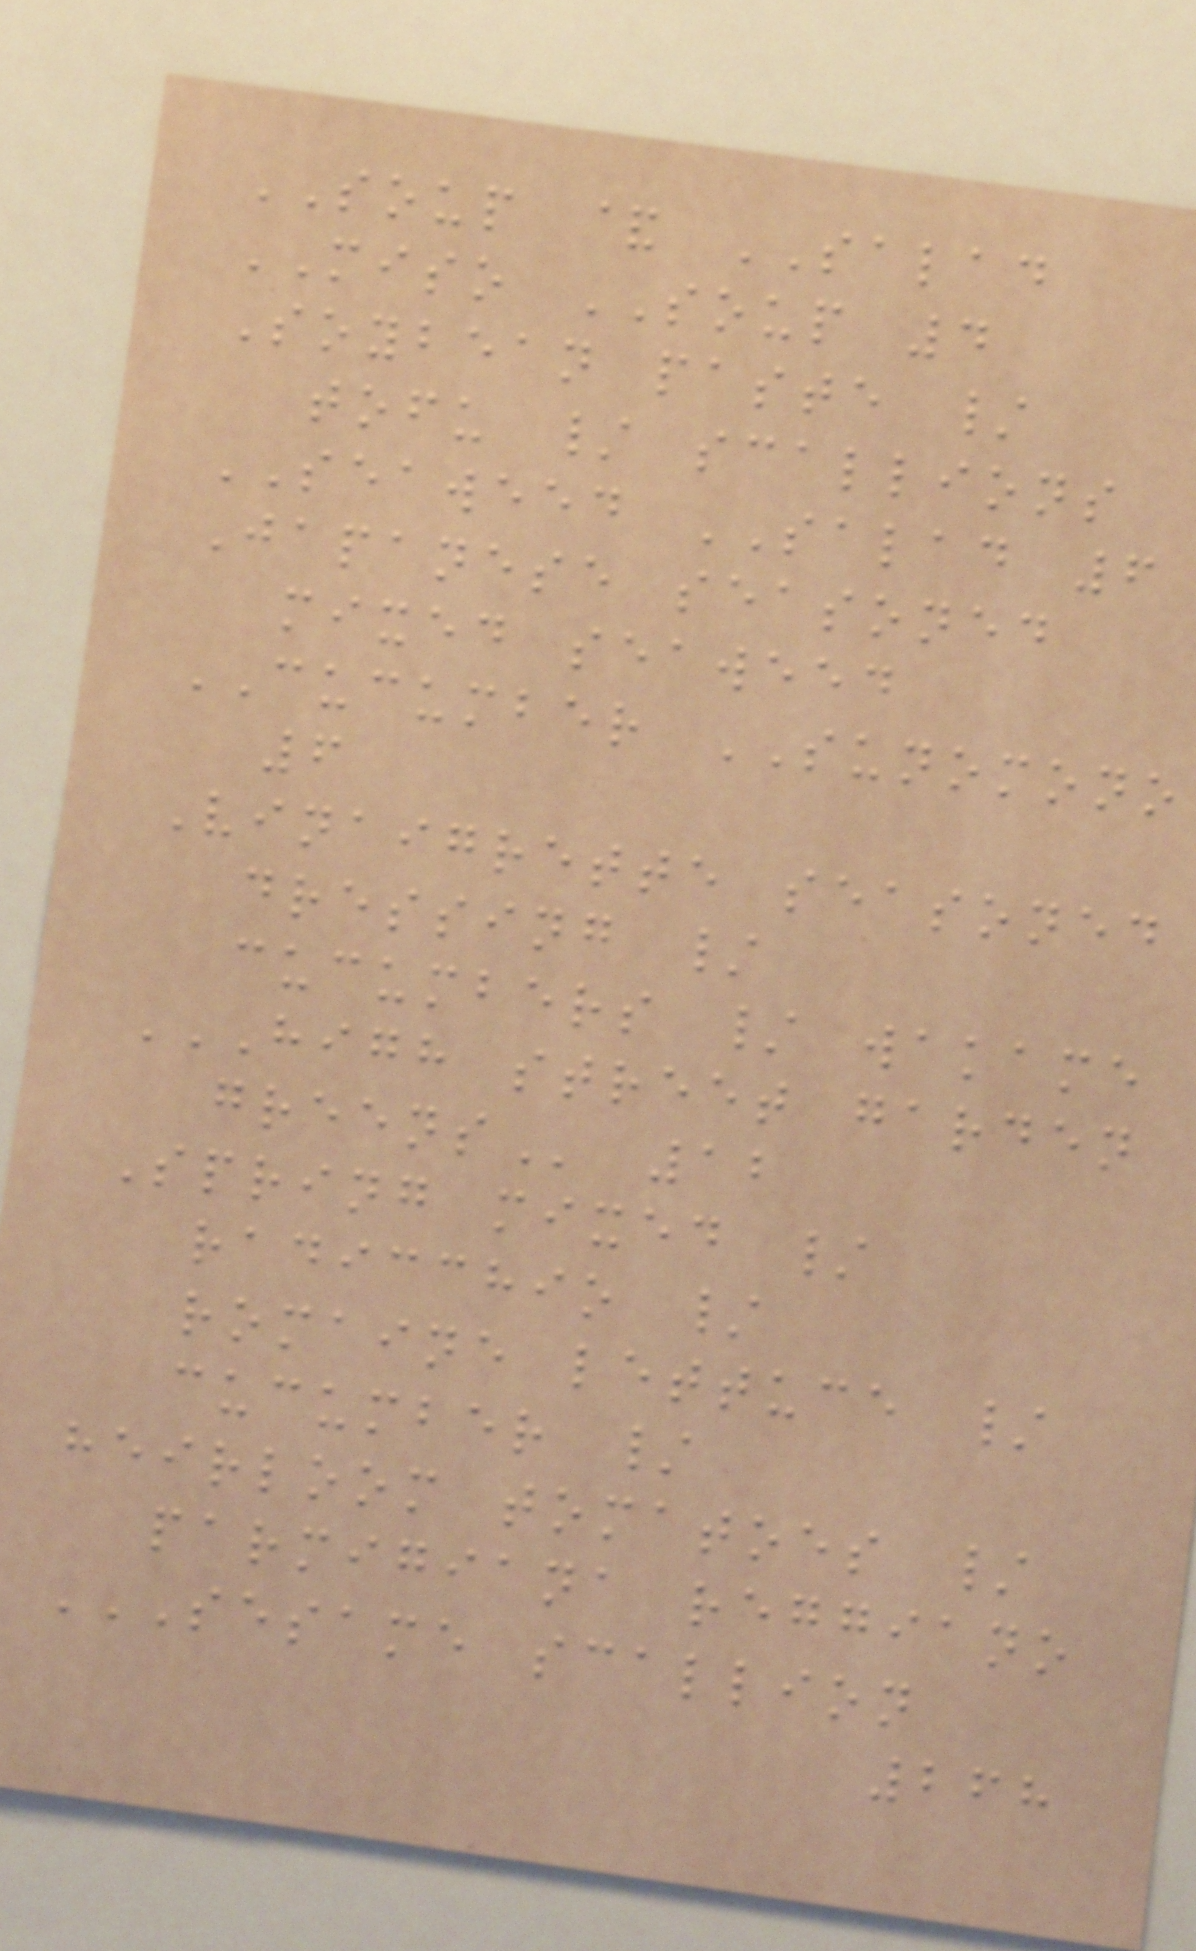SOUP & SALAD
MISO SOUP 4
Soybean paste /
tofu / scallions
SEAWEED SALAD 6
Japanese seasoned
mixed seaweed
CUCUMBER SUNOMONO
6
Vinaigrette seasoned
dressing /
cucumbers / wakame
HIGH STREET GARDEN
GREENS 12
Spring mixed /
radicchio /
romaine lettuce /
cucumber /
heirloom tomatoes /
parmigiana reggiano
SESAME SCALLION
268
